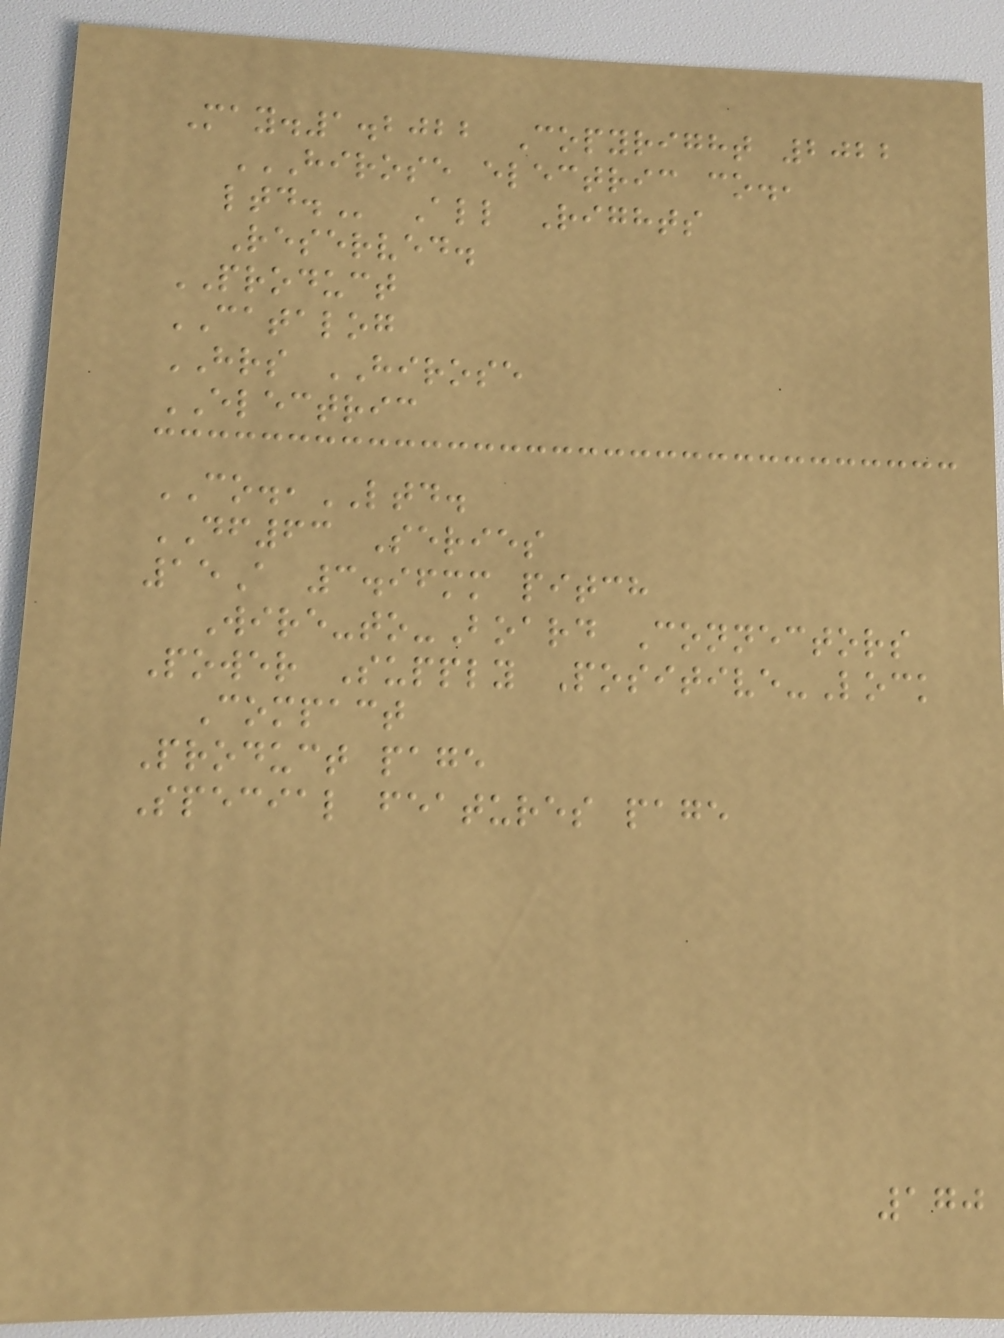May.1.2022 Copyright 2022
HIROSE ELECTRIC CO.,
LTD. All Rights
Reserved.
PRODUCT
CATALOG
HRS HIROSE
ELECTRIC
CO.,LTD.
DF63 Series
15A 3.96mm pitch
Wire-to-Board Connectors
Power Supply Positive-Lock
Compact
Product page
Special features page
170
